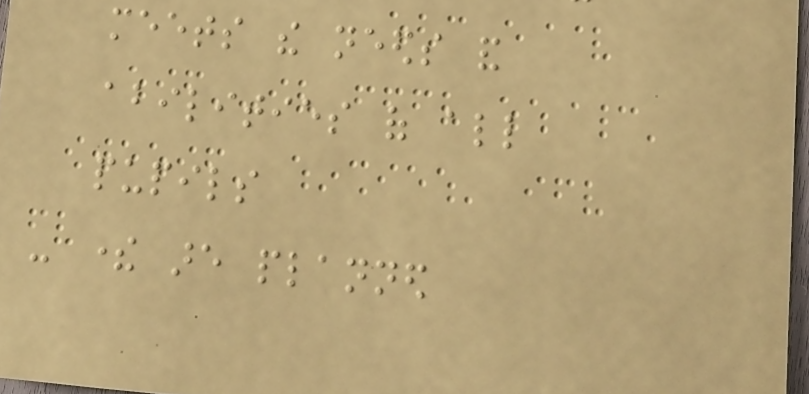meets the needs and
abilities of all
pupils
- there are planned
